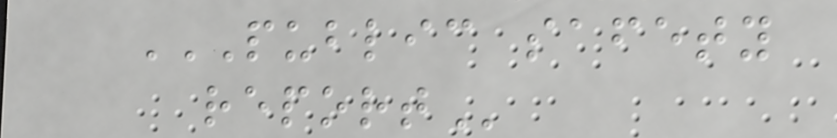PUBLIC SAFETY
REPORT
